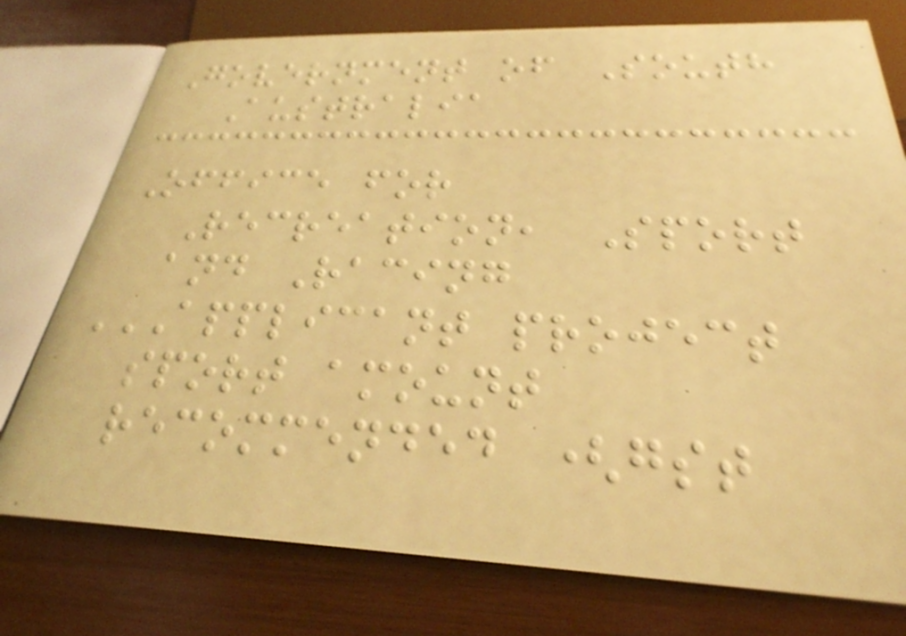Government of South
Australia
Office for
Recreation, Sport
and Racing
APPLICANT PROJECT
SPORT AMOUNT
RECOMMENDED (GST
